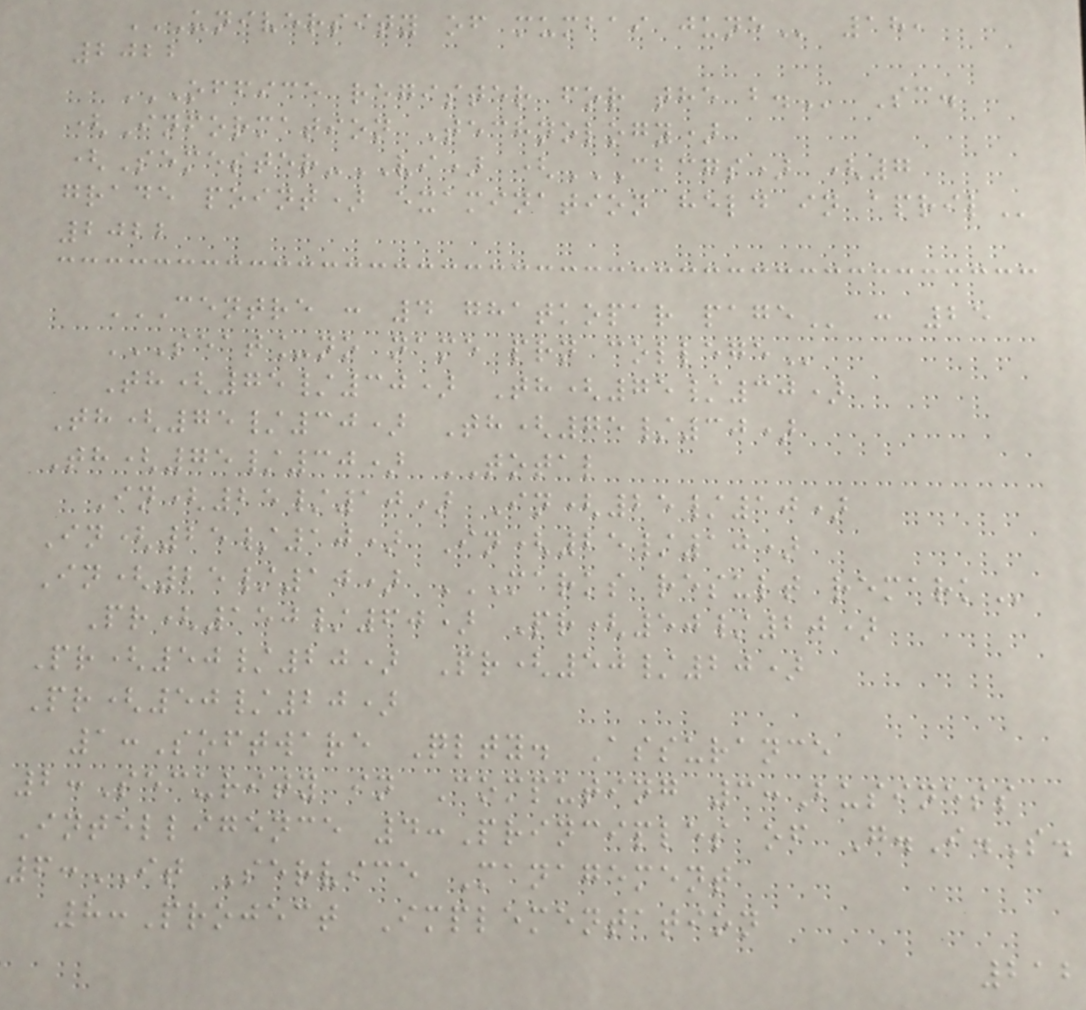UNIVERSITY OF MUMBAI JUNE 18,
2022
OFFICE REGISTER FOR THE B. Sc.
(Information Technology)
(Semester-VI) (CBCGS) (7
GRADE POINT) EXAMINATION HELD IN APRIL
2022
CENTRE : 4 GHATKOPAR PAGE : 25
SEAT_NO NAME PRN COLLEGE
Th(75/30) Th(75/30)
Th(75/30) Th(75/30)
Th(75/30) TOTAL
In(25/10) In(25/10)
In(25/10) In(25/10)
In(25/10) MARKS RESULT REMARK
Pr(150/60) Pr(50/20)
Pr(50/20) Pr(50/20)
Pr(50/20)
1:Software Qlty. Assurance
2:Security in Computing 3:Business
Intelligence 4:Principles of G.I.S.
6:IT Service Management
8:Project Implementation
212
